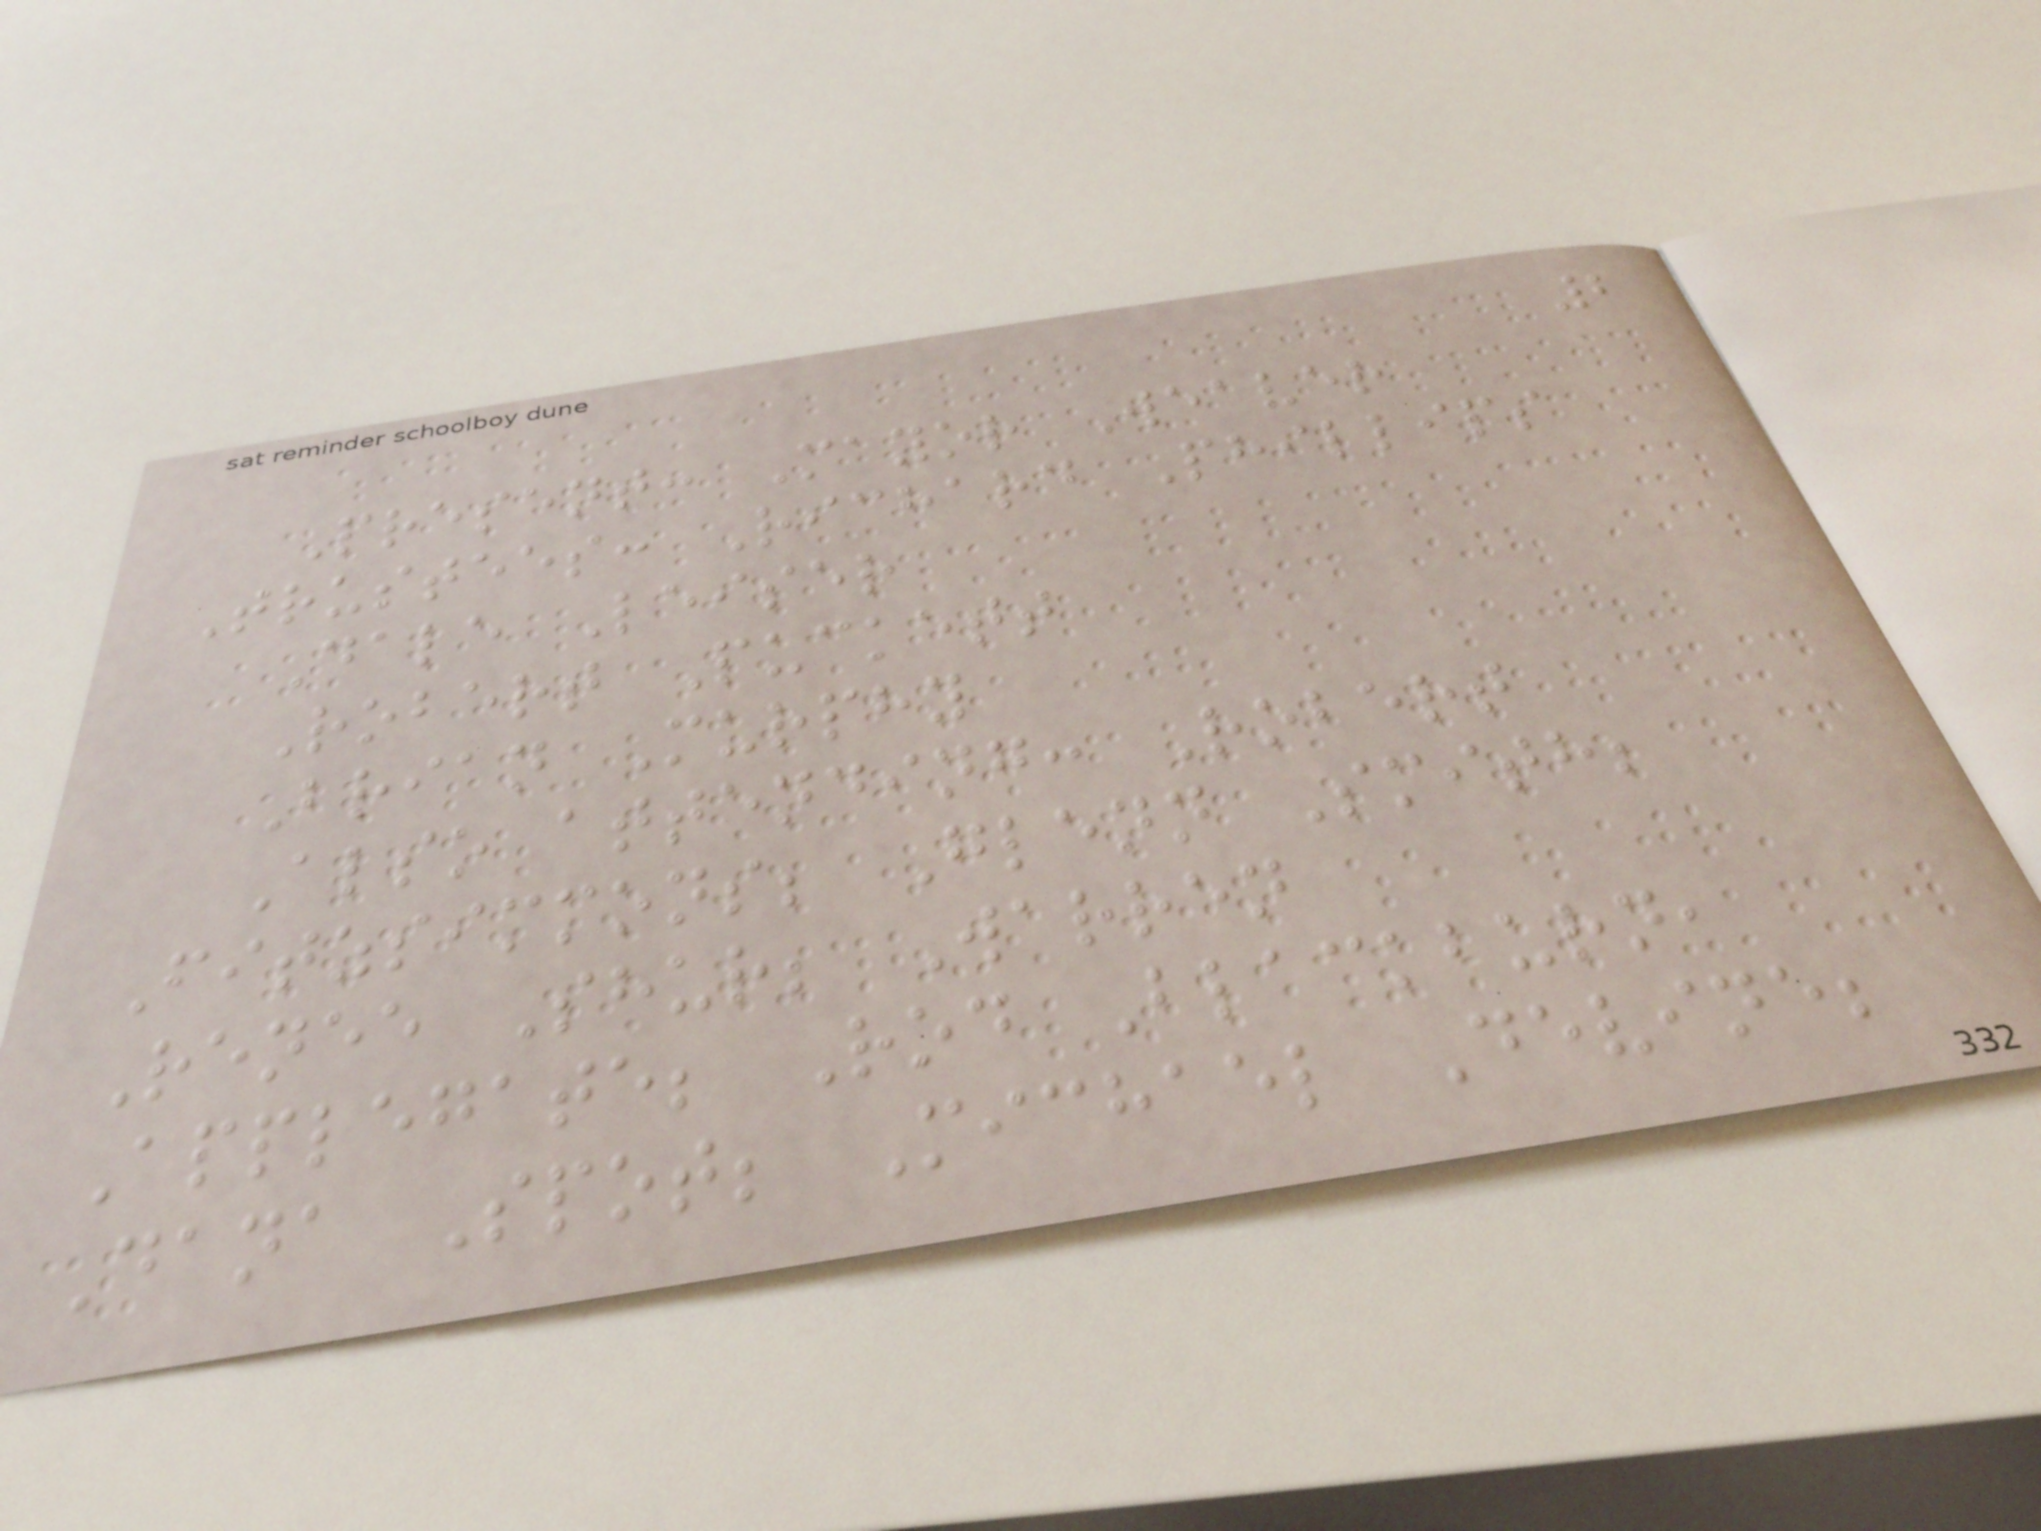2
Present: Mayor Weaver
Trustees: Richard Phillips
Dale Leiser
Robert Puckett
Brian Murphy
Also attending: Robert
Fitzsimmons; Glenn Smith;
Renee Shur; Warren
Applegate; Rod Blackburn,
Dana Spot; Michael Devine;
